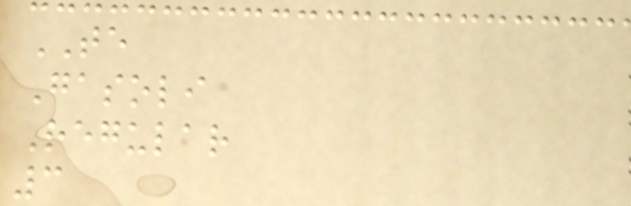TE
Gasoli
Regular
3
